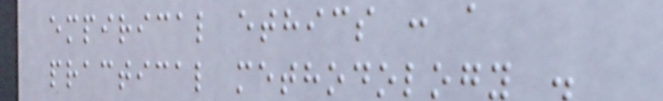empirical ethics : a
practical methodology .
